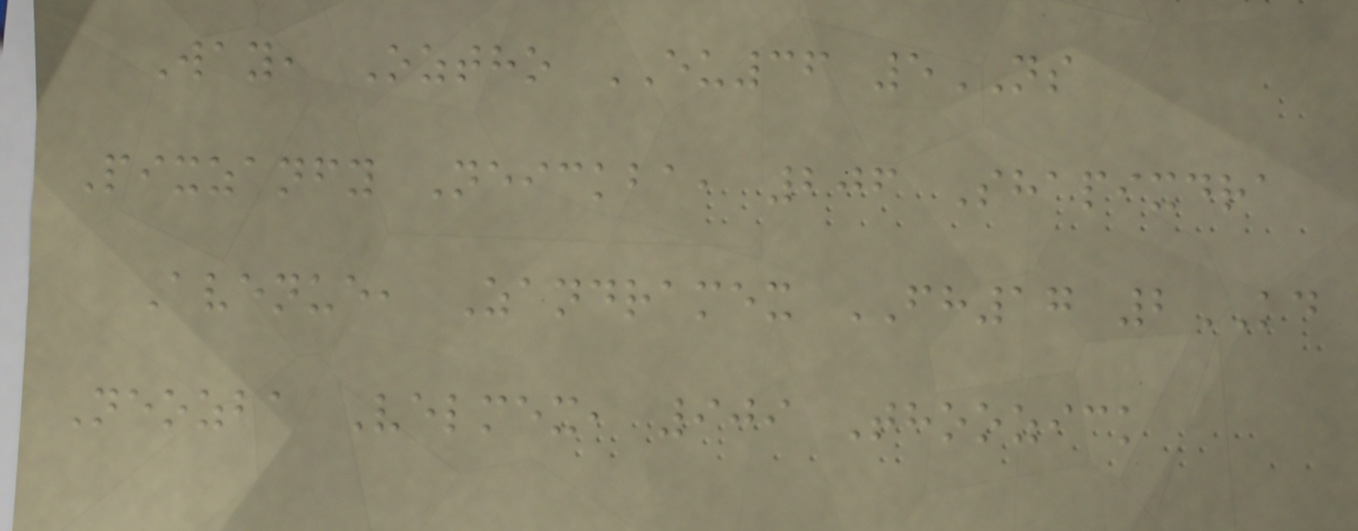Way, Oztho EU36 5NS
Pixzanfy Neickba, 206 Shapixdra
Avenue, Zandramex FH17 2KD
Neozba Velmex, 909 Thoozick
